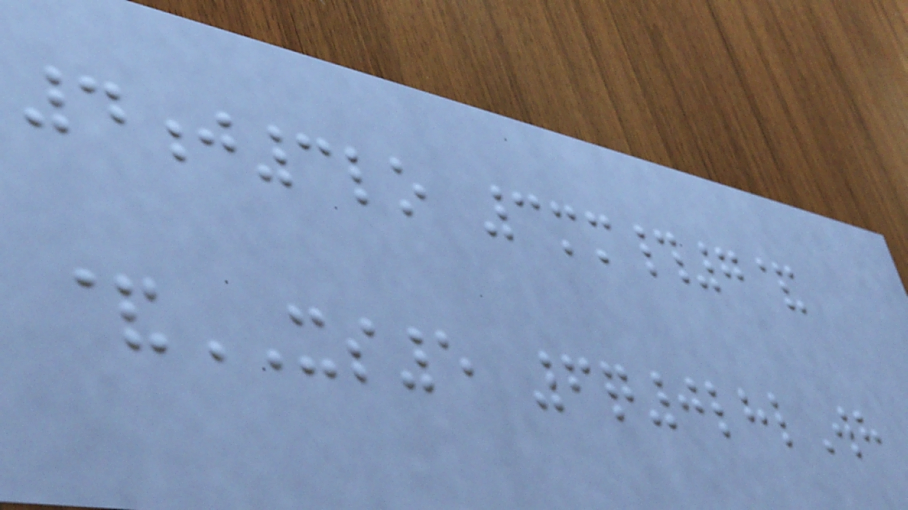4j3lo 3mm#7&
&XS5 6q0lhlWh
